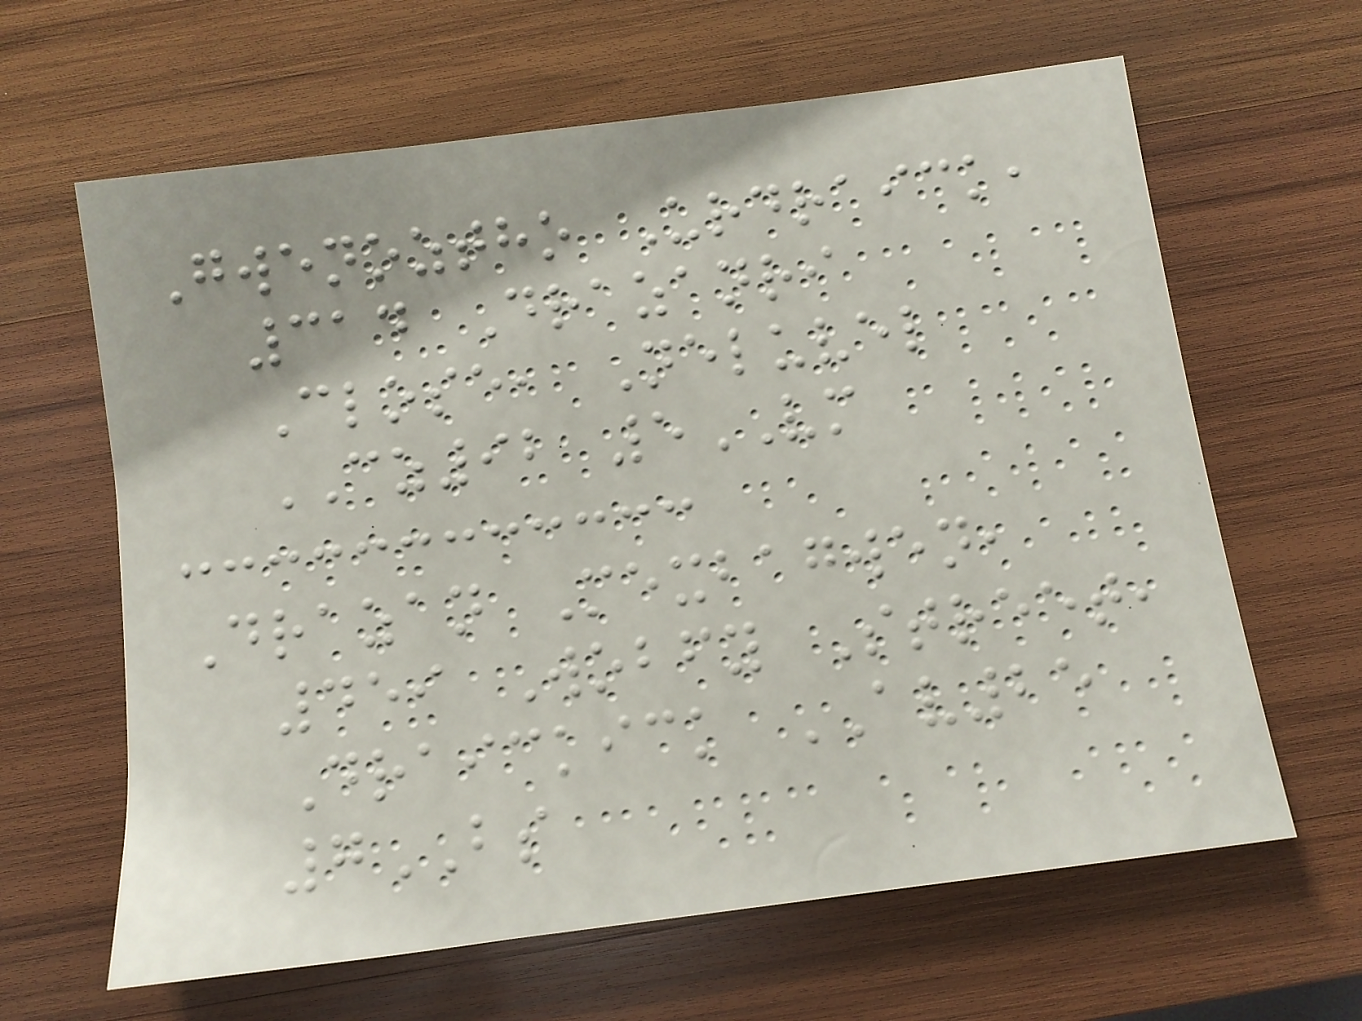Gwenoztho Urdraick,
314 Drazanri
Close, Neluvel
CZ92 5VM
Drazan Mexbagwen,
459 Wobfy Street,
Draickick AV25
7BS
